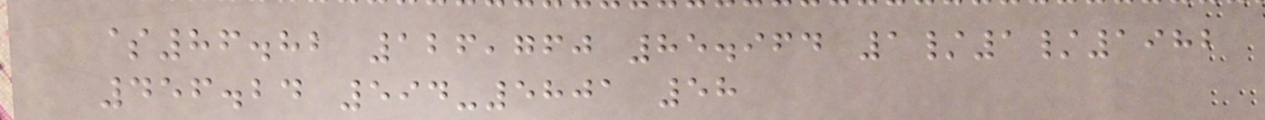$86.82 126,760 85.964 1/1/1982
456.24 594-5801 58
